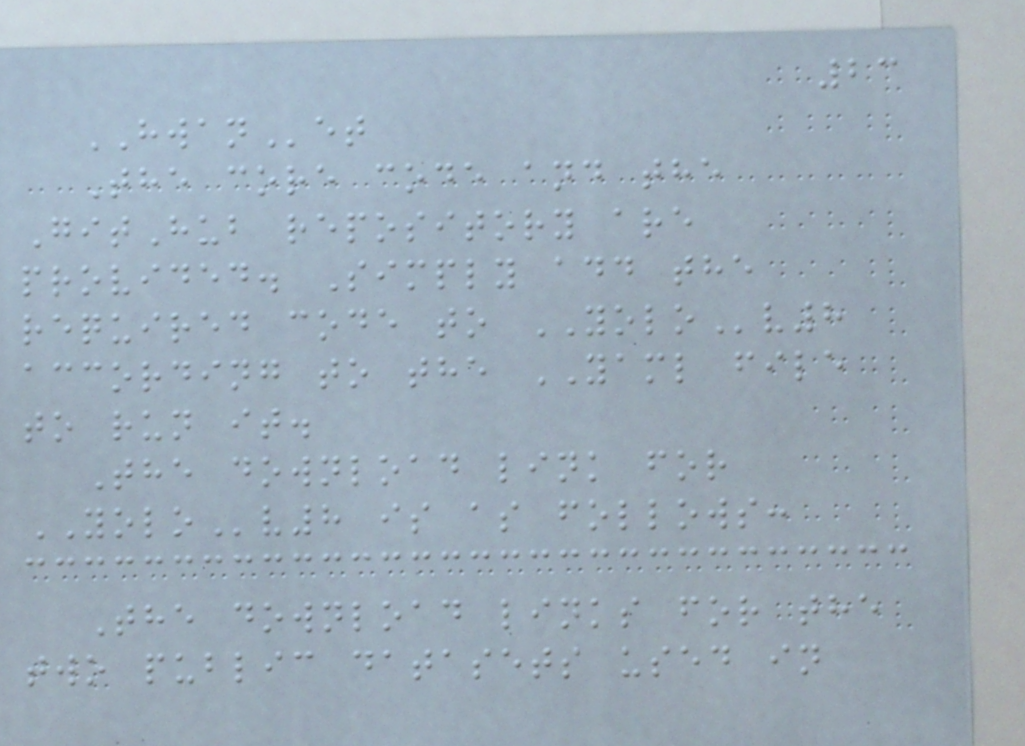23
HWANet
The core code and the
GitHub repository are
provided. Simply add the
required code to YOLOv8
according to the YAML file
to run it.
The download link for
YOLOv8 is as follows:
The download links for the
two public datasets used in
